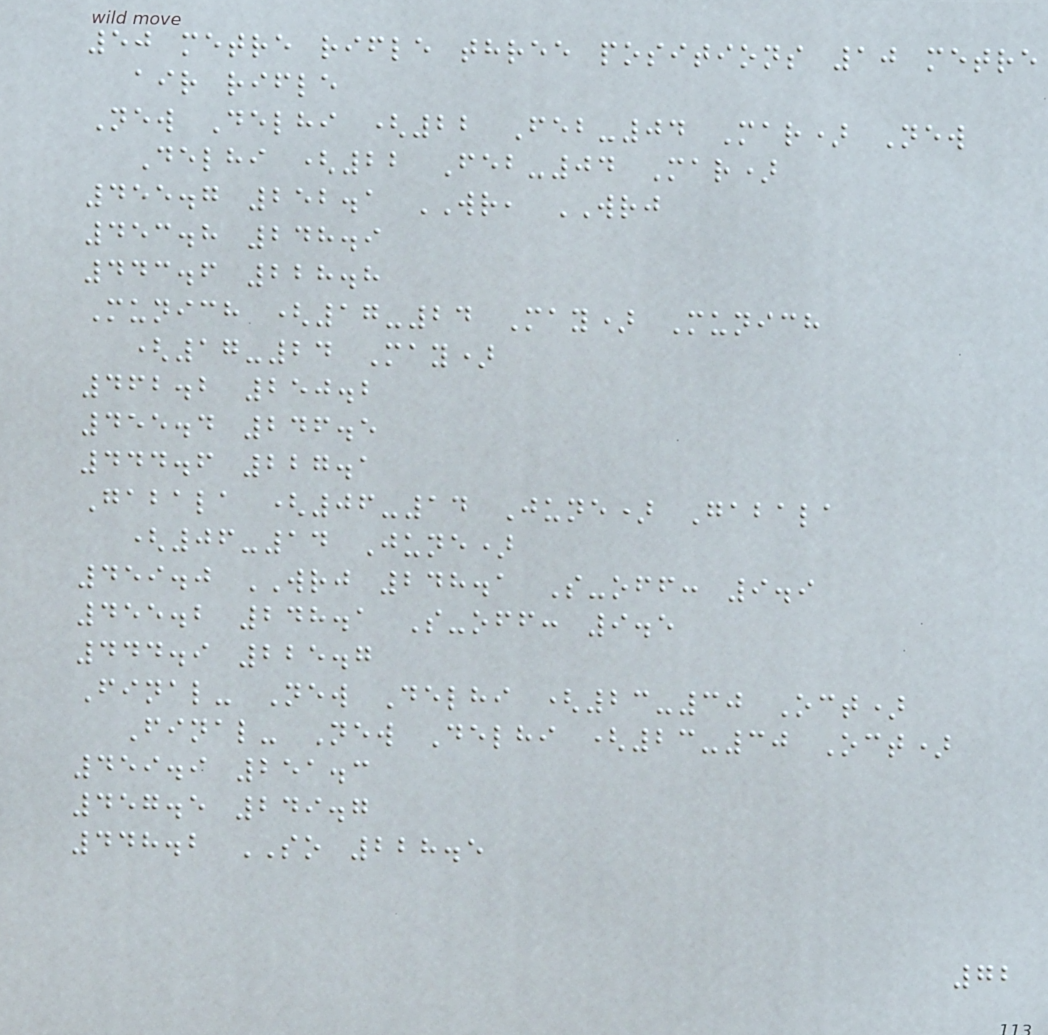50 metre rifle three positions 10 metre
air rifle
New Delhi (22 Feb-04 Mar) New
Delhi (22 Feb-04 Mar)
455.7 252.1 WR, WRJ
453.8 248.9
443.6 228.8
Munich (17-24 May) Munich
(17-24 May)
462.2 250.2
455.4 246.5
444.6 227.1
Gabala (06-14 June) Gabala
(06-14 June)
459.0 WRJ 248.1 S-off: 9.9
455.2 248.1 S-off: 9.5
444.9 225.7
Final- New Delhi (23-30 Oct)
Final- New Delhi (23-30 Oct)
459.9 251.3
457.5 249.7
448.2 SO 228.5
72
